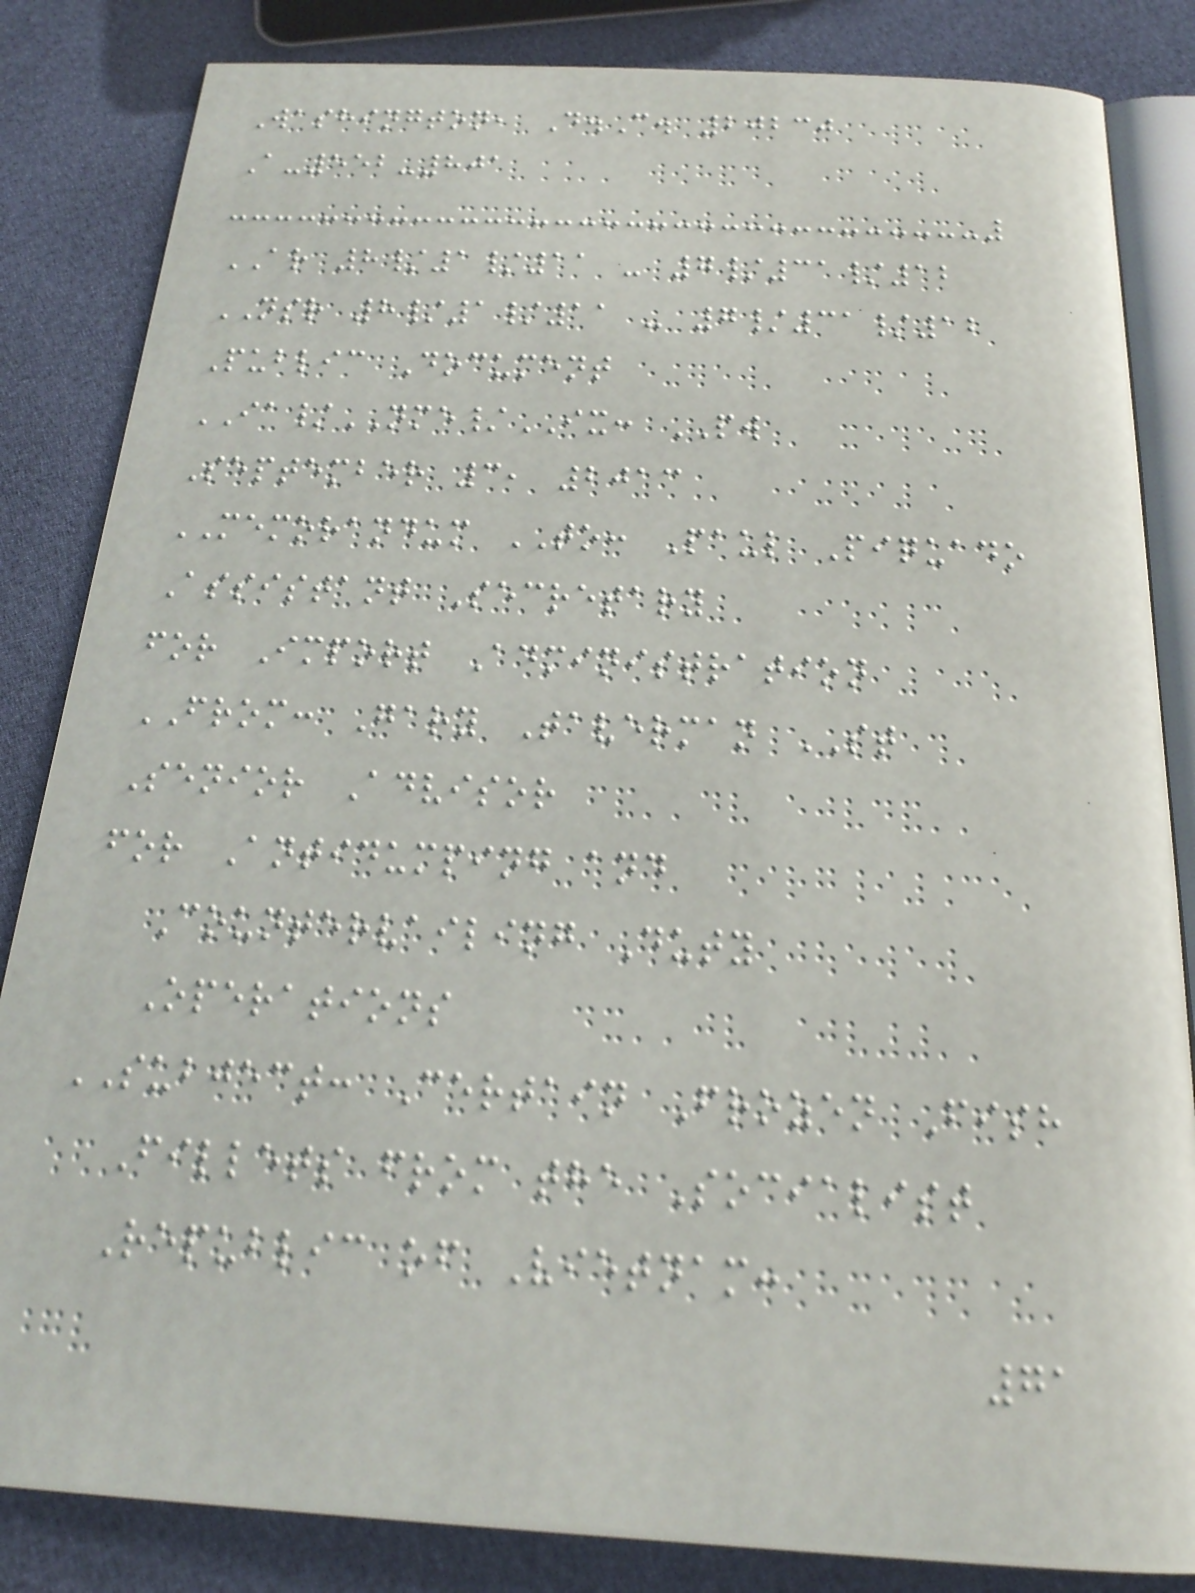Washington, D.C. 20230
A-552-801
AR 8/1/11 - 7/31/12
NSR 8/1/11 - 7/31/12
Public Document
IA/NME/IX: PW
September 3, 2013
MEMORANDUM TO: Paul Piquado
Assistant Secretary
for Import Administration
FROM: Gary Taverman ST
Senior Advisor
for Antidumping and
Countervailing Duty
Operations
SUBJECT: Certain Frozen Fish
Fillets from the Socialist
Republic of Vietnam:
71
